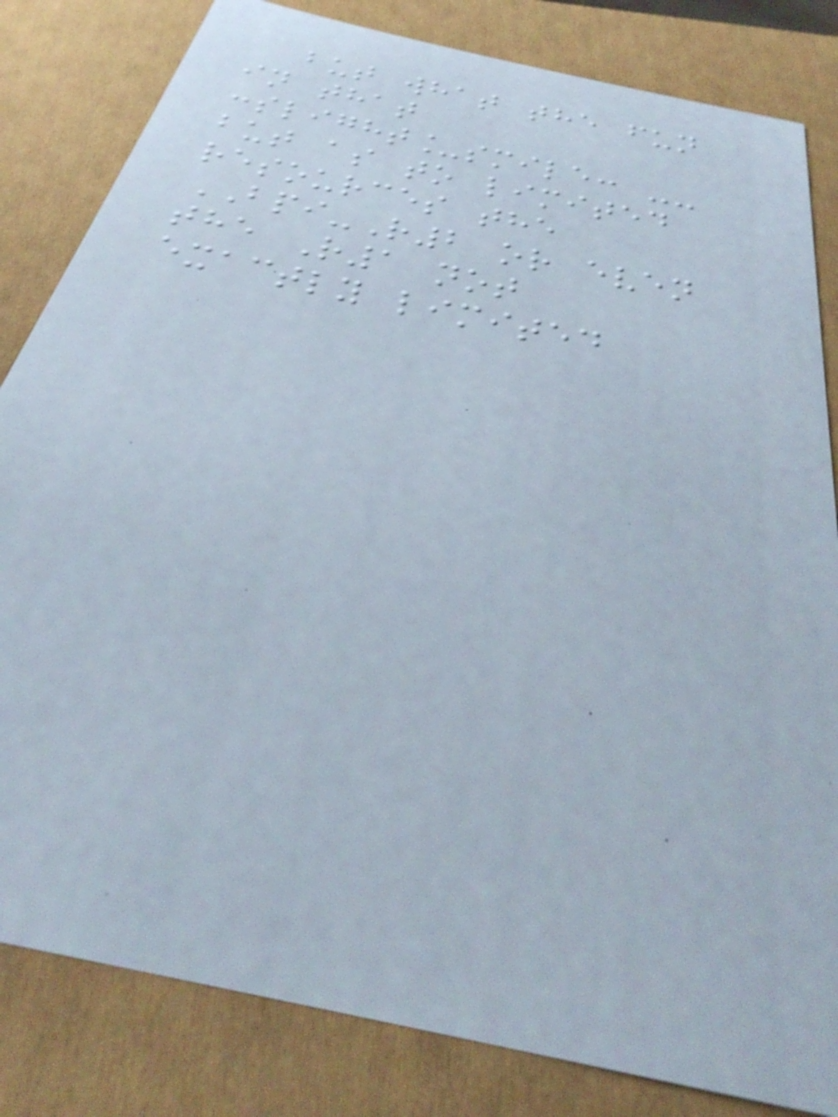but what the fun
in that
:slight_smile: --
but as to limited
resources the
BPI-R2 or even
the R1 not
exactly limited
